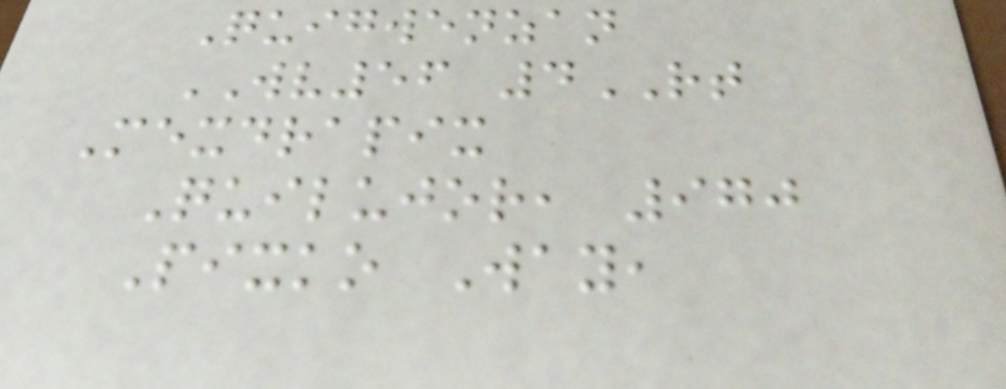Quigwenzan
WV56 4RT
Mexdrapix
Quilujor, 970
Pixko Way,
